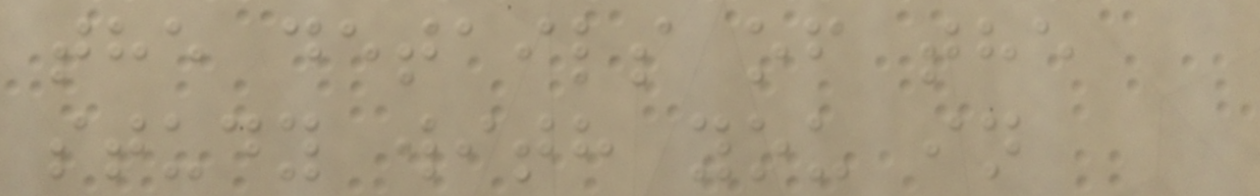the details of the
study with you in
